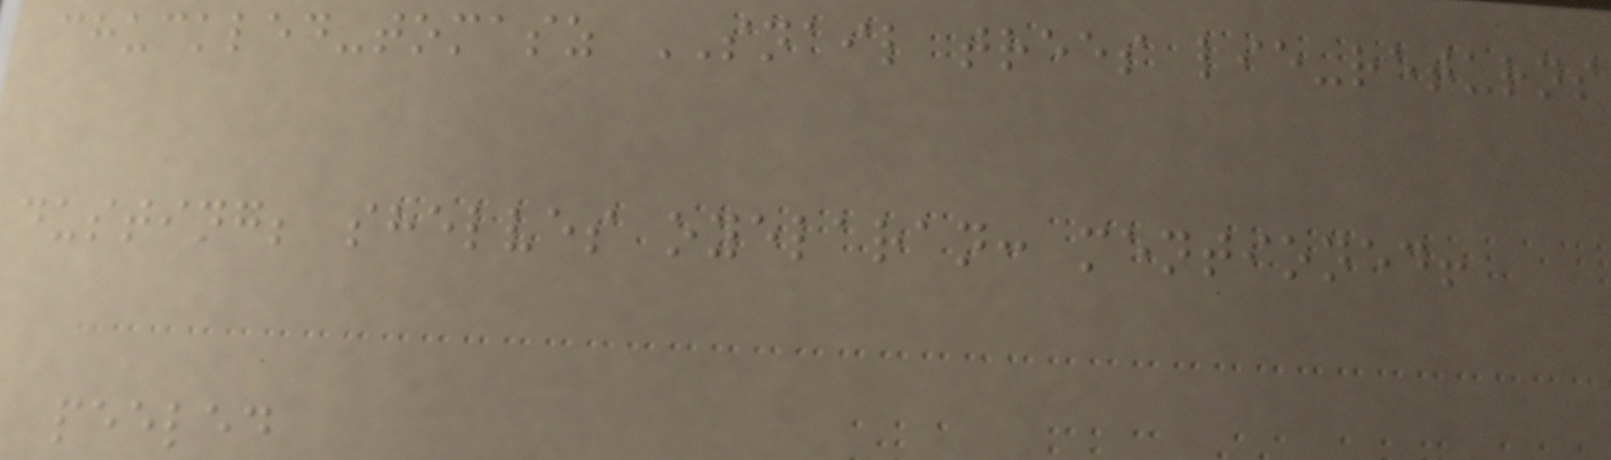chuckled-tomasz SNAIL trees lie-returns
dusting; shelves oyelaran: mentioned!
peeled
